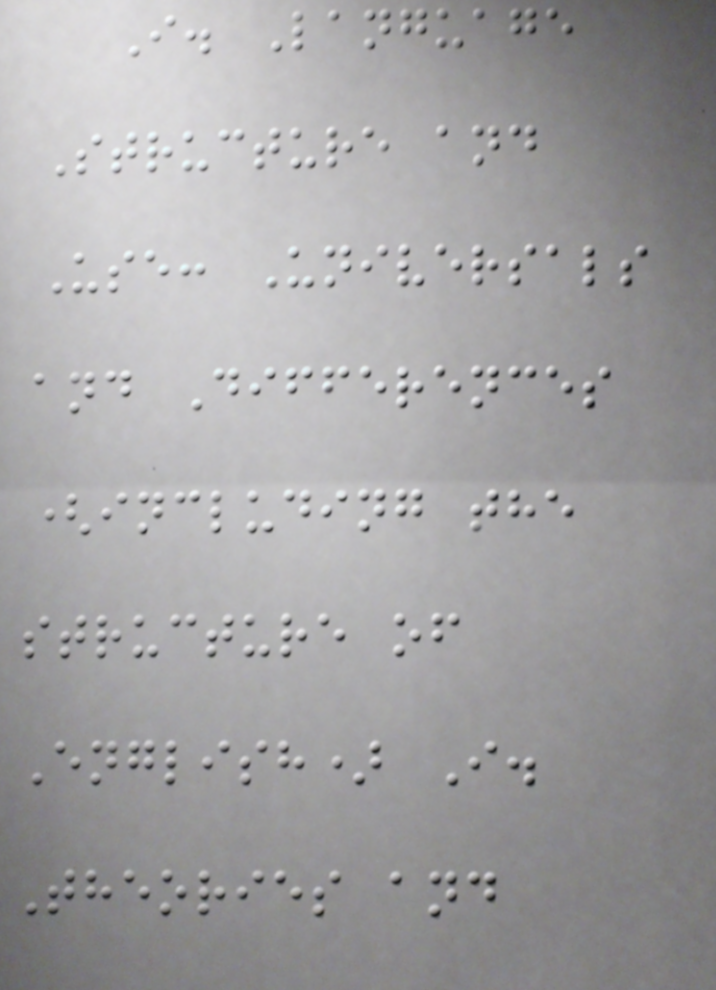I. Language
Structure and
Use: Universals
and Differences
(including the
structure of
English) I.
Theories and
